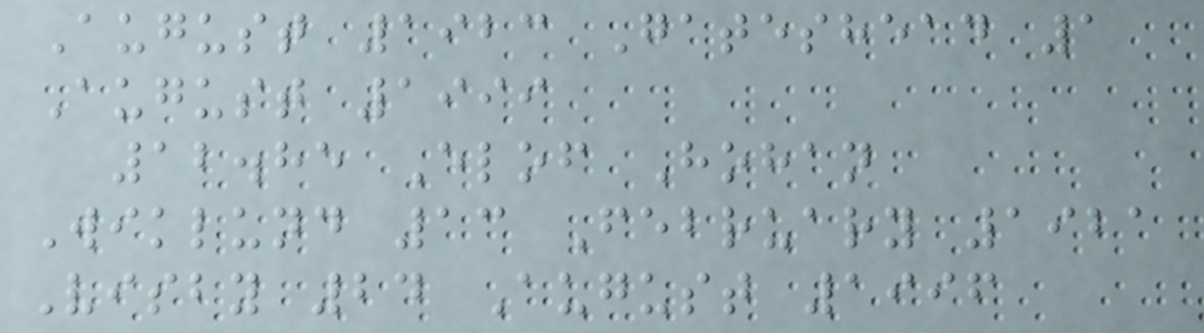August 1923 Gateshead 1
August 1999
12.85 Elof Hohan
Wiklund 13 February 1921
Visby 24 August 1996
